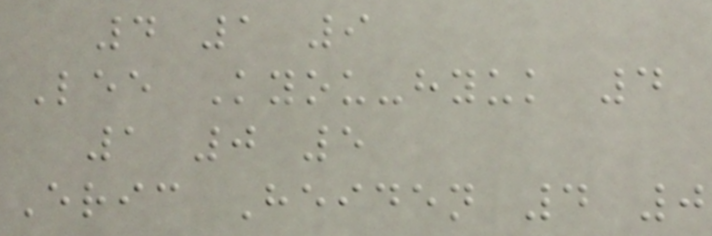4 1 9
Lee Kyou-hyuk 4
1 0 5
Eric Heiden 4 0
